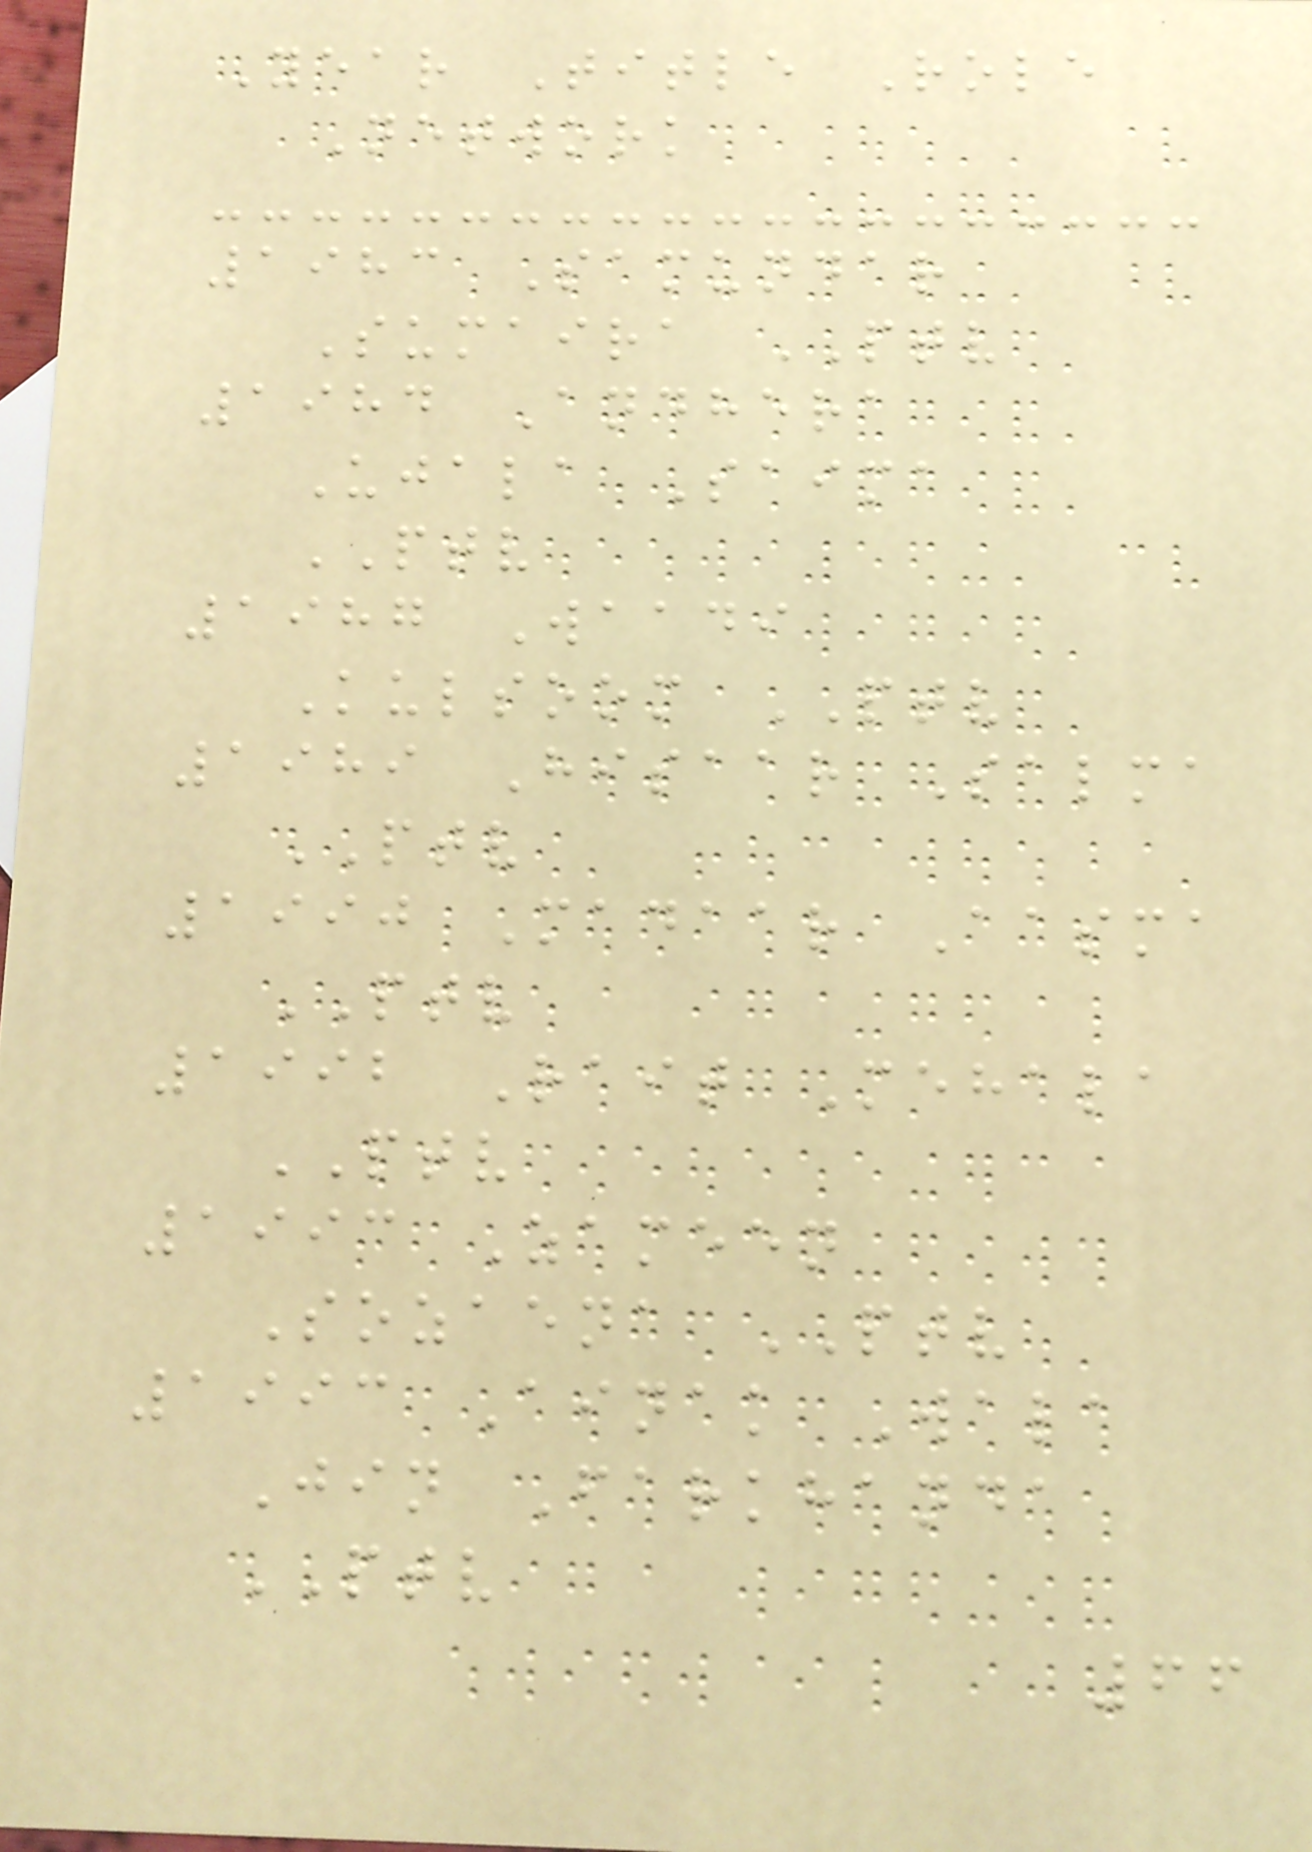Year Title Role
Network
1983 Samundar
Sumaira PTV
1984 Andhera
Ujala Saima
PTV
1987 Waadi
Kulsoom PTV
1989 Hisaar Salma
PTV
1990 Madaar Aasma
PTV
1992 Rait Mehala
PTV
1993 Zameen
Sozaena PTV
1993 Ainak Wala
Jin Farkhanda
PTV
66
